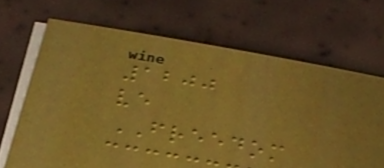1200
ve
FREEDOM
